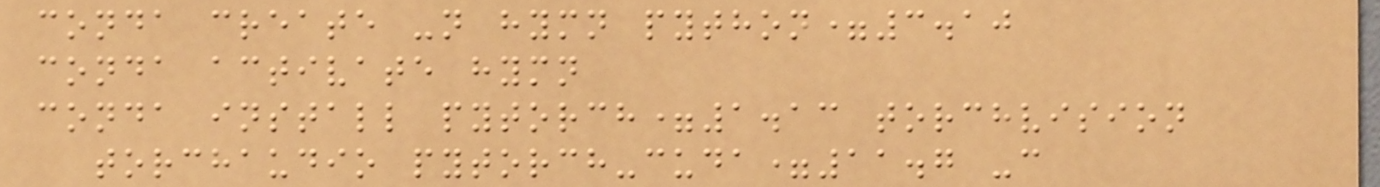conda create -n hymn python=3.10
conda activate hymn
conda install pytorch=1.13 torchvision
torchaudio pytorch-cuda=11.7 -c
